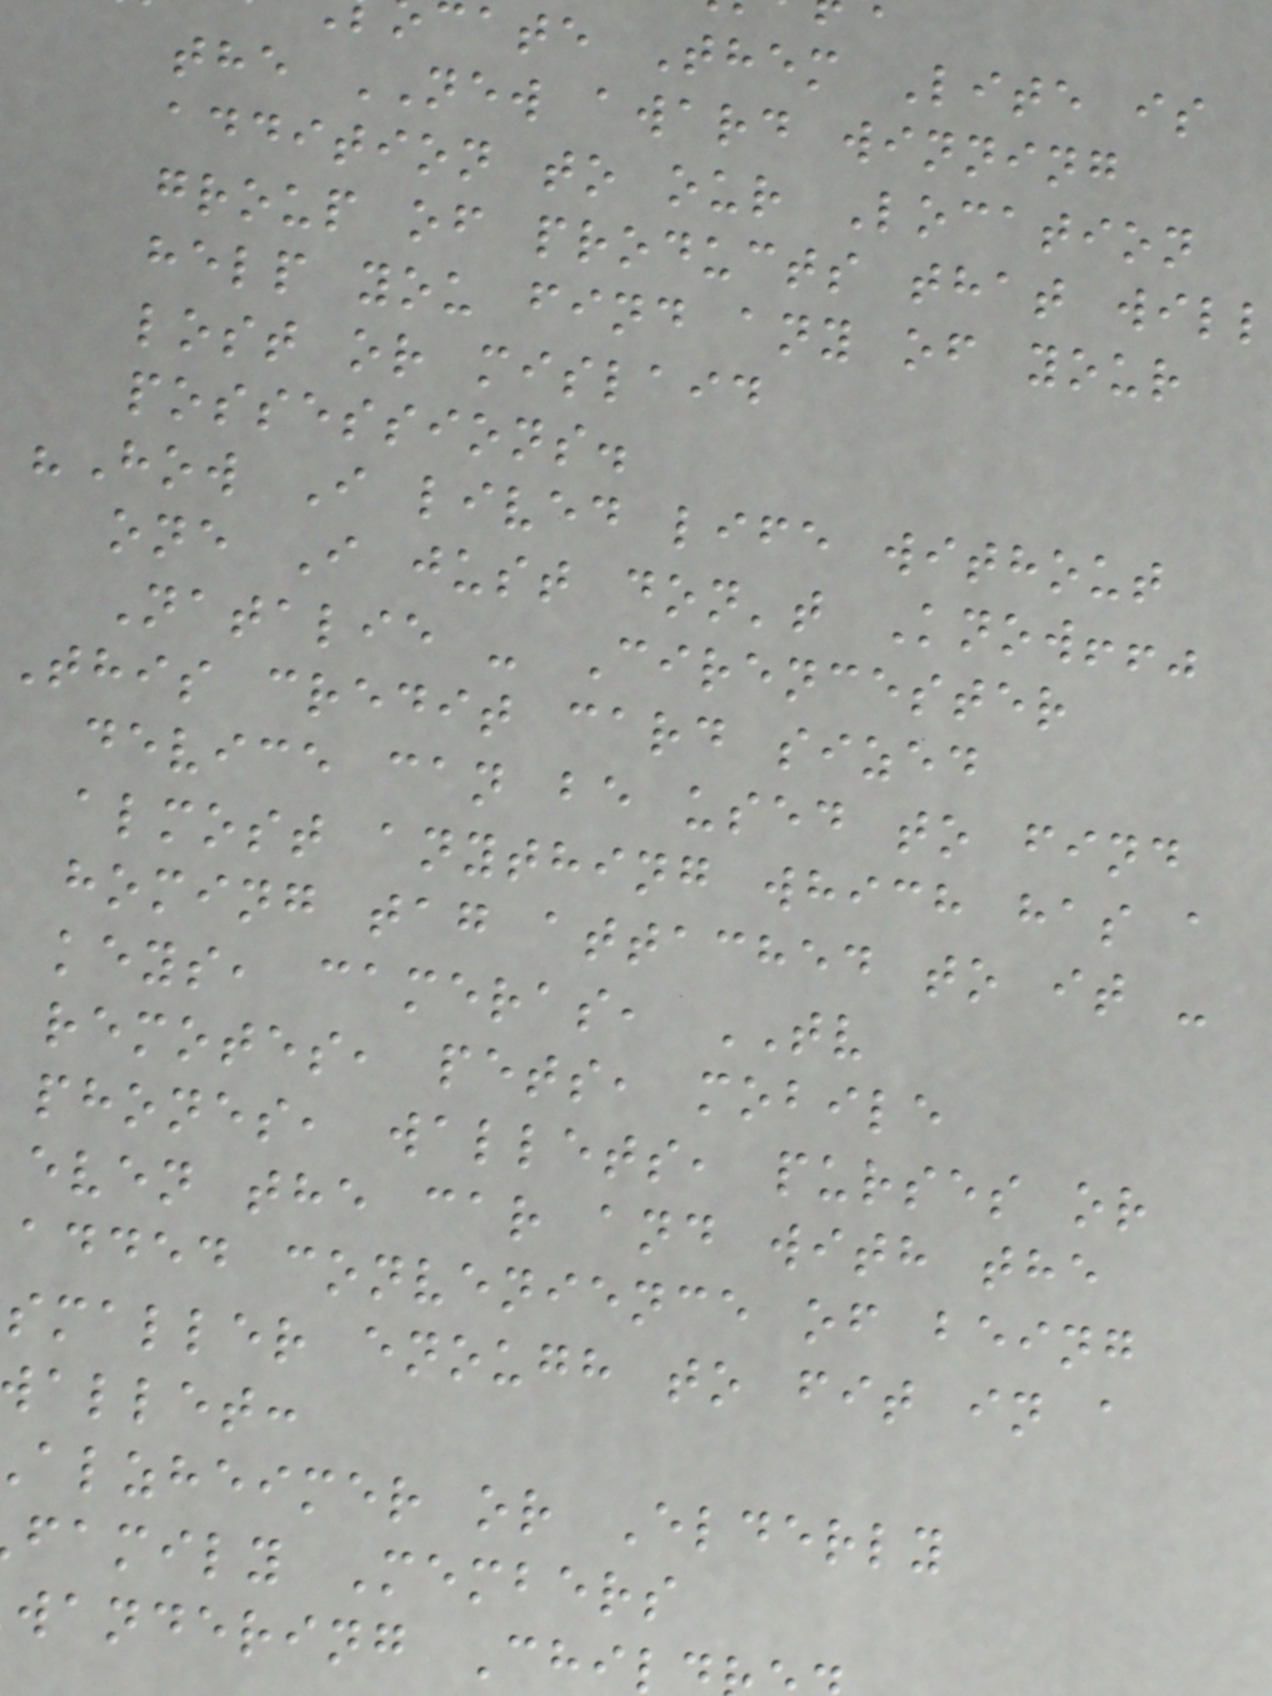ate Them Lite is
the NEW award winning
addition to our Location
group of products that will
help you find any of your
lost or mislaid
possessions.
"How I lived life without
one I just don't Know!!"
Natalie - Cirencester
This credit card sized
device can be used to find
almost anything which has a
homing tag attached to it -
keys, cameras, TV
remotes, pets, mobile
phones, wallets, purses or
even the car and with the
added convenience of being
smaller enough to fit in a
allet:
alzheimer or Elderly
family Members
wandering Chil
